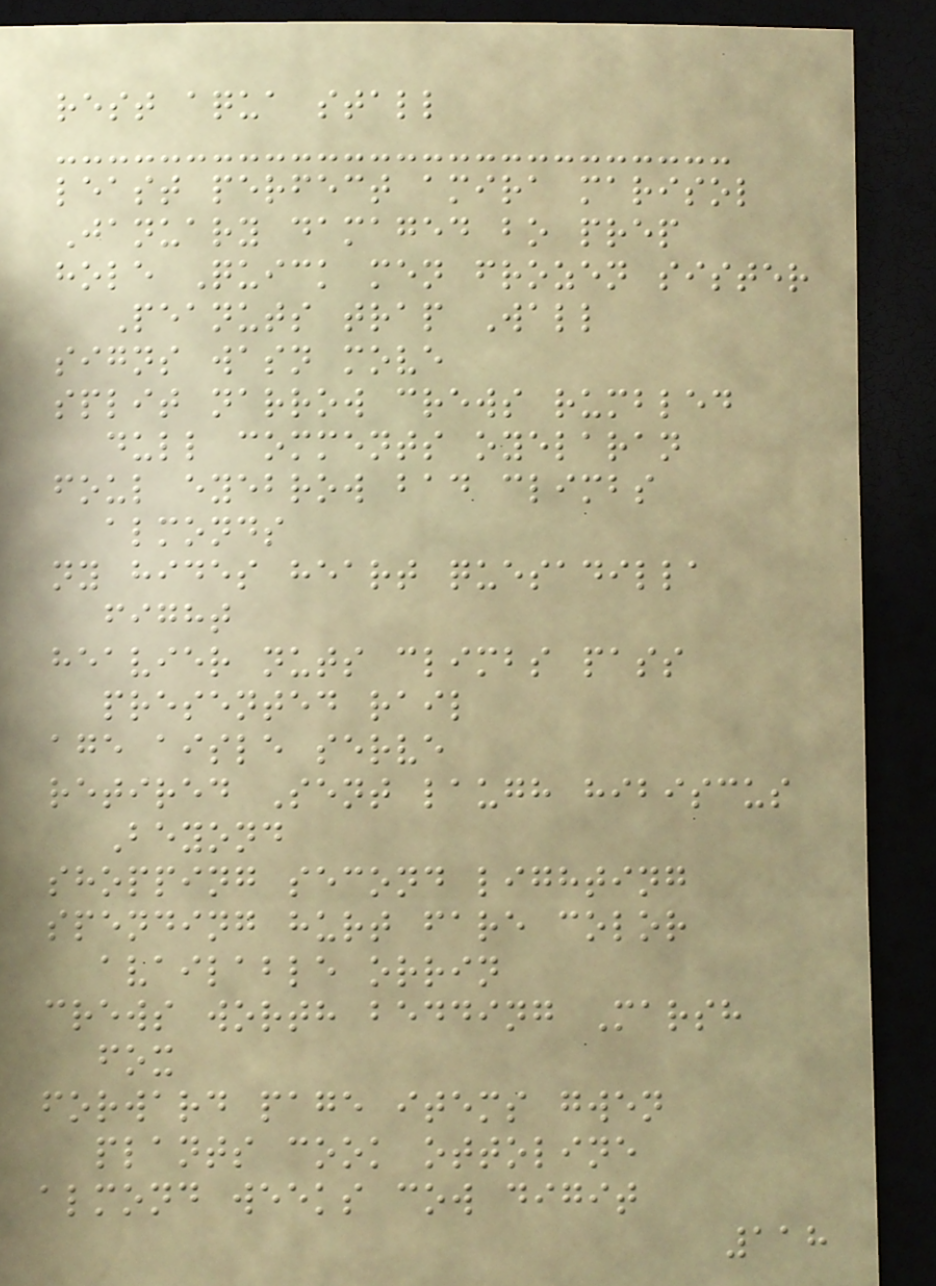rest aqua stall
least perfect amira marisol
January damaged bo prep
hole Quick men frozen sister
Peanuts trap Wall
signs wasn move
split narrow crews rumbled
dull comments oyelaran
foul eyebrow bad climbs
almonds
ny hides heart quesadilla
fight
heavier nuts climbs pass
presented rail
age aisle serve
retired Sent laugh hibiscus
Beyond
shopping second lighting
spending hurt fare color
available orrin
crews worth bedding Marsh
fox
forward page items gwen
plants cook ottoline
almond weeks cow digit
118
